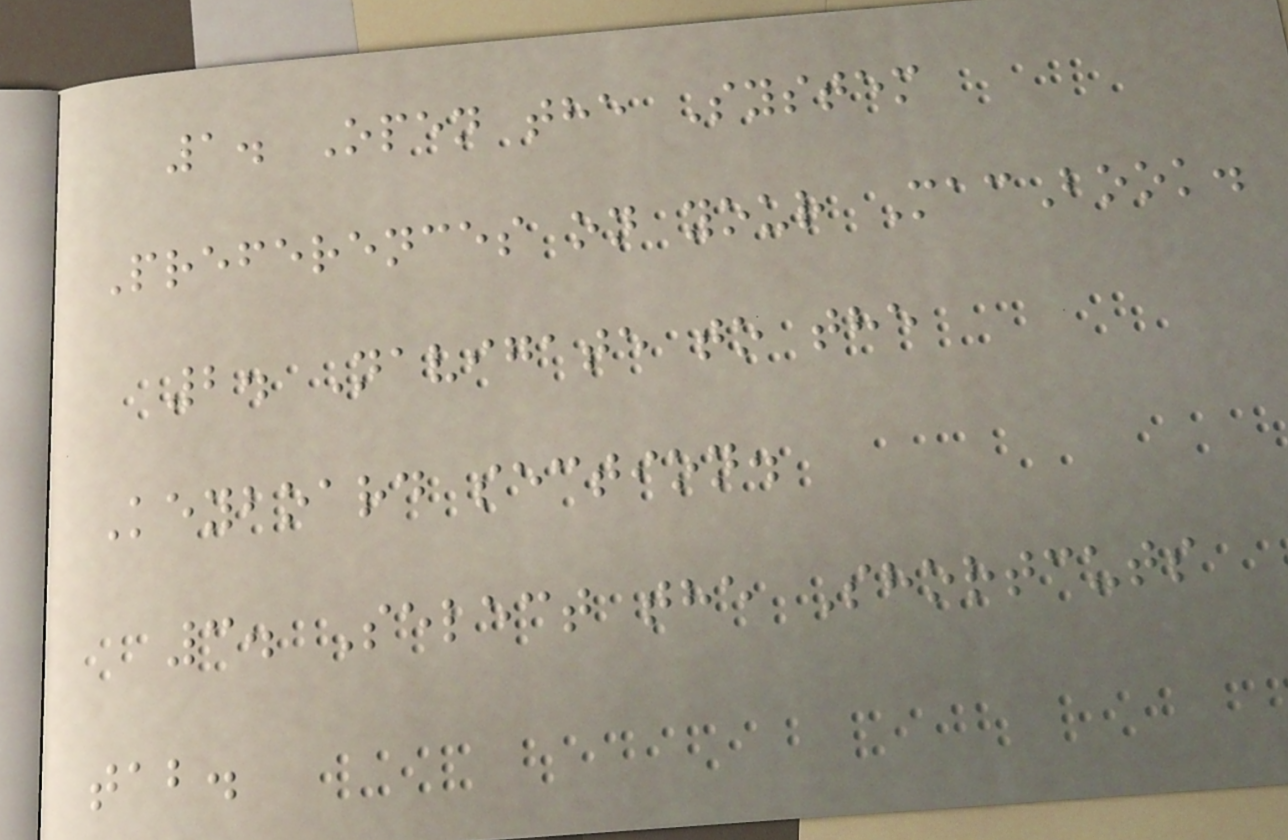1. Open the System
Preferences on your MacBook.
2. Navigate to the
Keyboard section.
3. Select the Shortcuts
tab.
